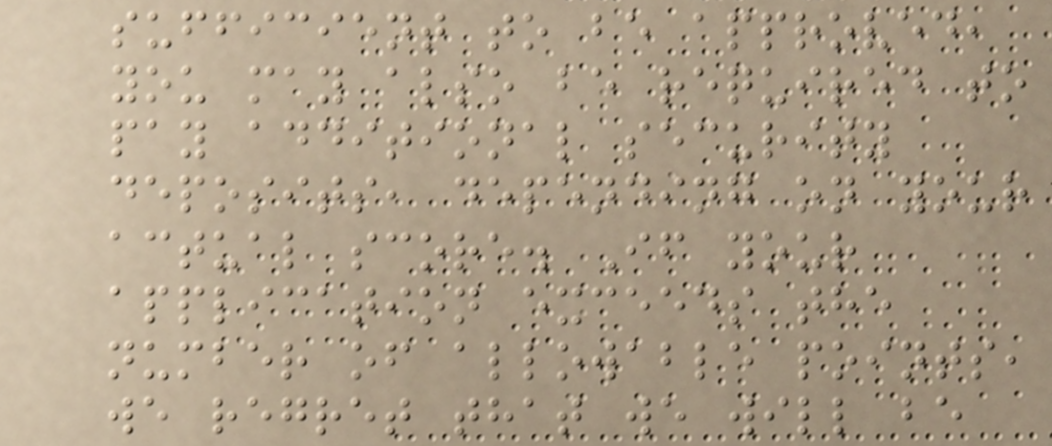sufficient to be approved,
you may also be required to
pay additional security
deposits, depending on your
actual score. If your
application exceeds the
number of allowable points,
we regret that we will be
